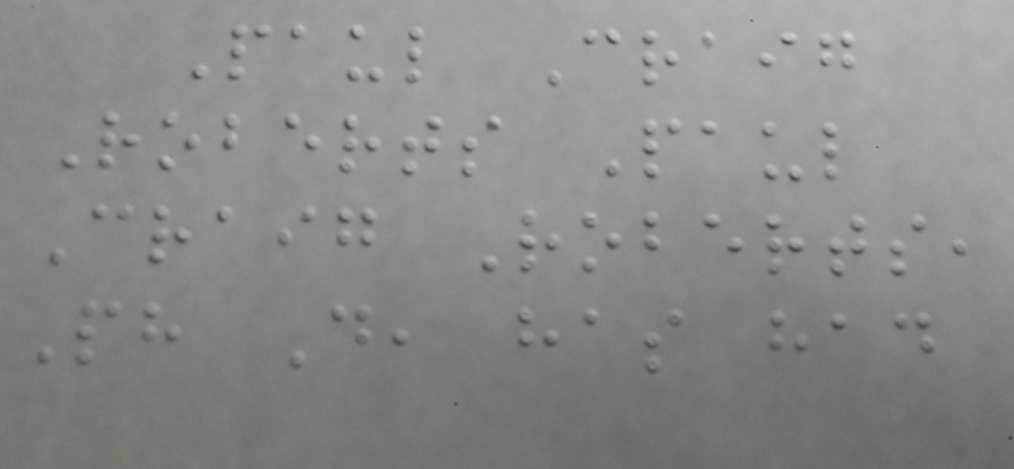Paul Craig
Roberts Paul
Craig Roberts,
Ph D, has had
